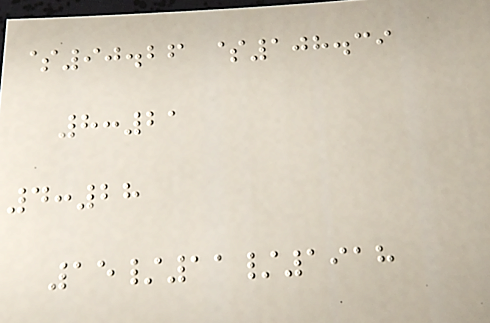$90.26 $108.39
8:21
4:28
15/11/1918
